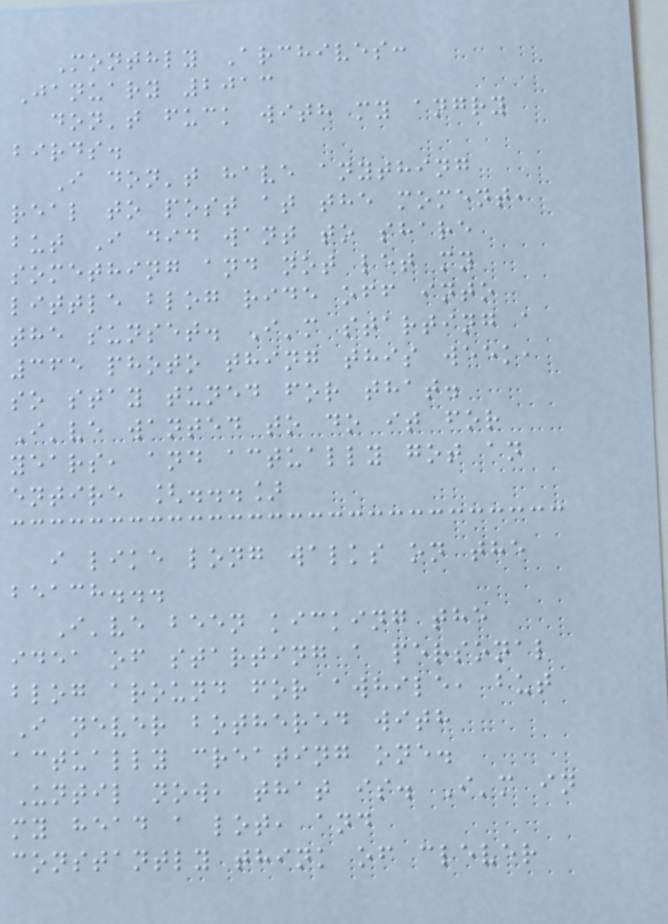Monthly Archives:
January 2013
don't fuck with my angry
birds.
I don't have anything
real to post at the moment,
but I did want to share
something and not let my
little blog ride off into
the sunset. I'm starting a
365 photo thing this week,
so stay tuned for that.
I've wanted to do it for
years, and actually got an
entire [...]
i like long walks on the
beach...
I've been kicking the
idea of starting a personal
blog around for awhile, but
I never bothered with
actually creating one.
Until now, that is. I'm in
my head a lot, and
constantly think of clever
